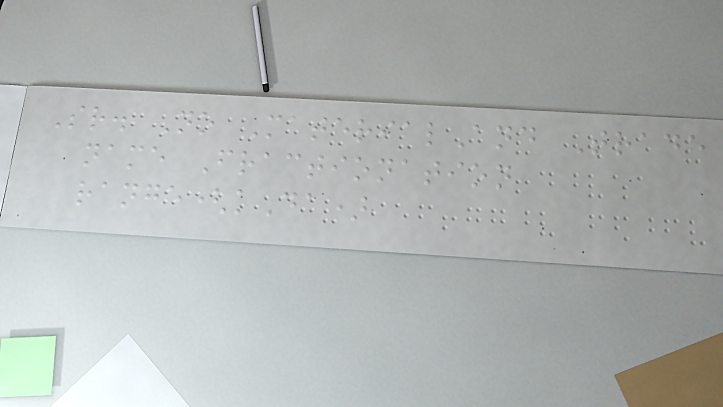Sr. No MaterialAnd Trade
name Fractionation
range(kDa)
